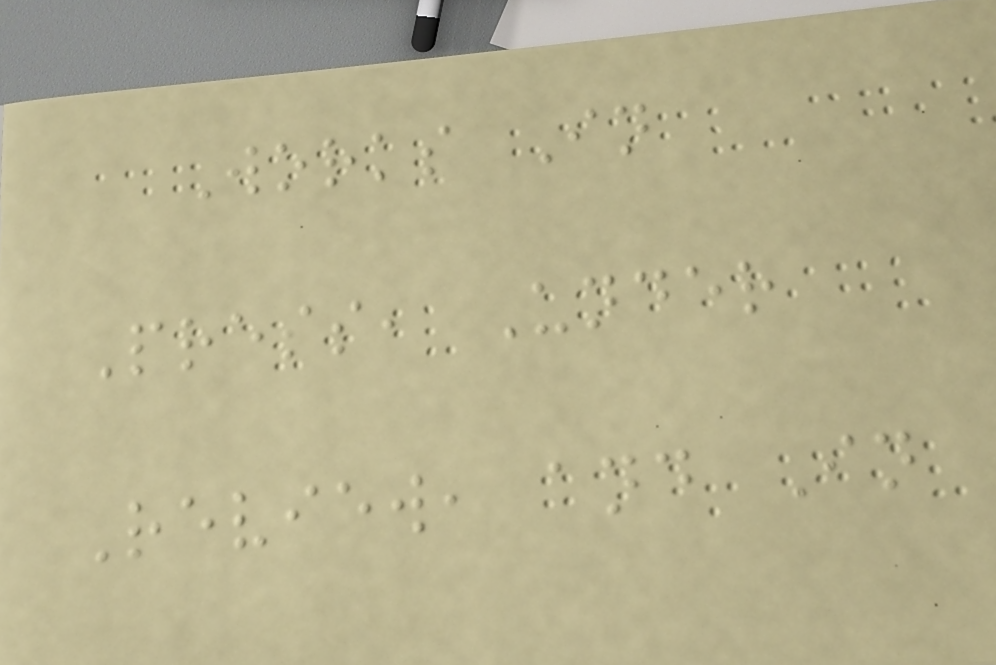Works In
Press, Under
Review, and In
